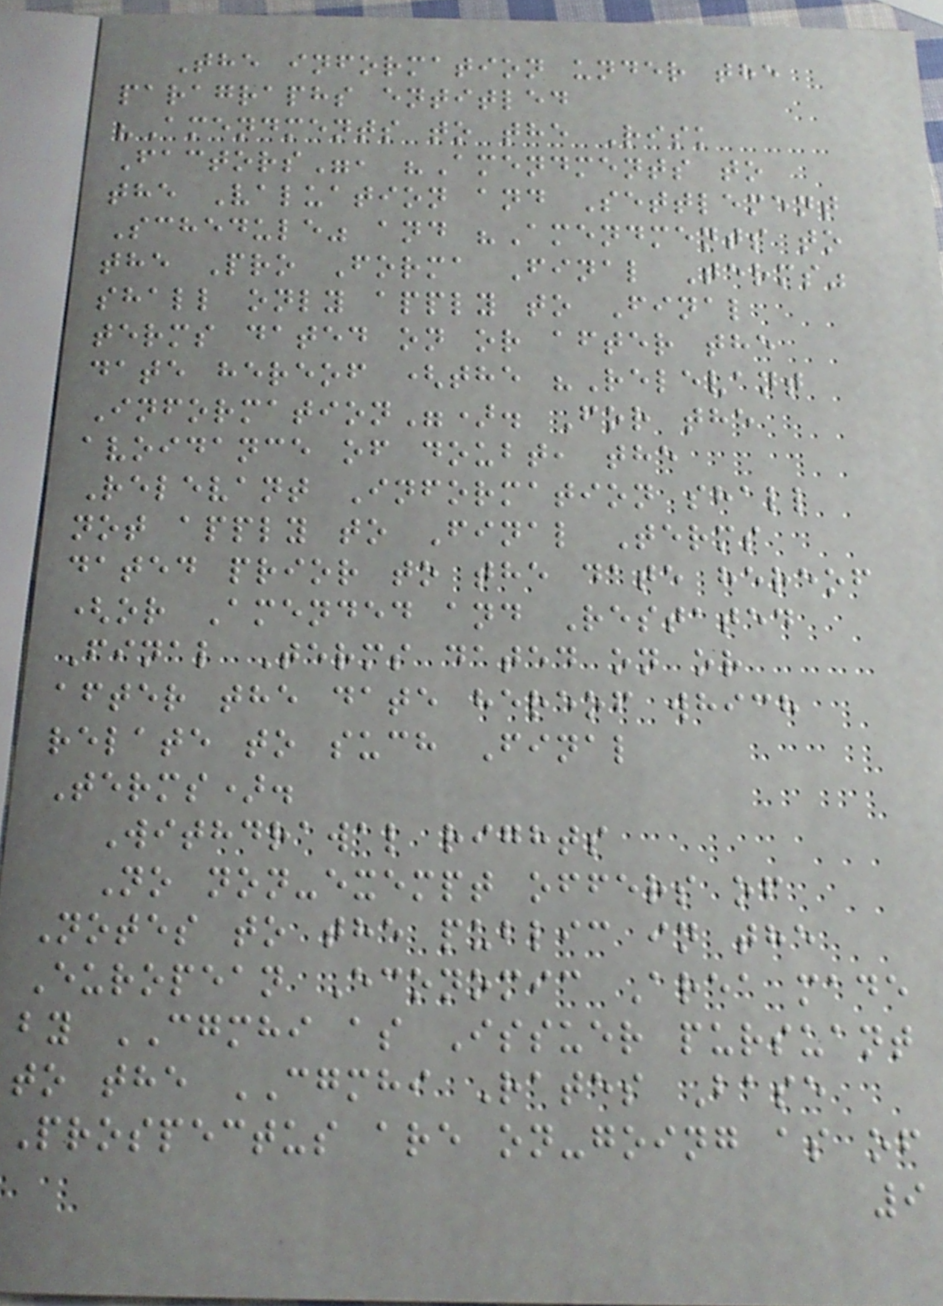The information under the
paragraphs entitled
"Amendments to the Risk
Factors", "Amendments to
the Valuation and Settlement
Schedule" and "Amendments to
the Pro Forma Final Terms"
shall only apply to Final
terms dated on or after the
date hereof (the "Relevant
Information"). For the
avoidance of doubt, the
Relevant Information shall
not apply to Final Terms
dated prior to the date hereof
(or Amended and Restated
Final Terms dated on or
after the date hereof which
relate to such Final
Terms).
Withdrawal rights
No non-exempt offers of
Notes to the public in the
European Economic Area made
by CGMHI as Issuer pursuant
to the CGMHI Rates Base
Prospectus are on-going as of
9
